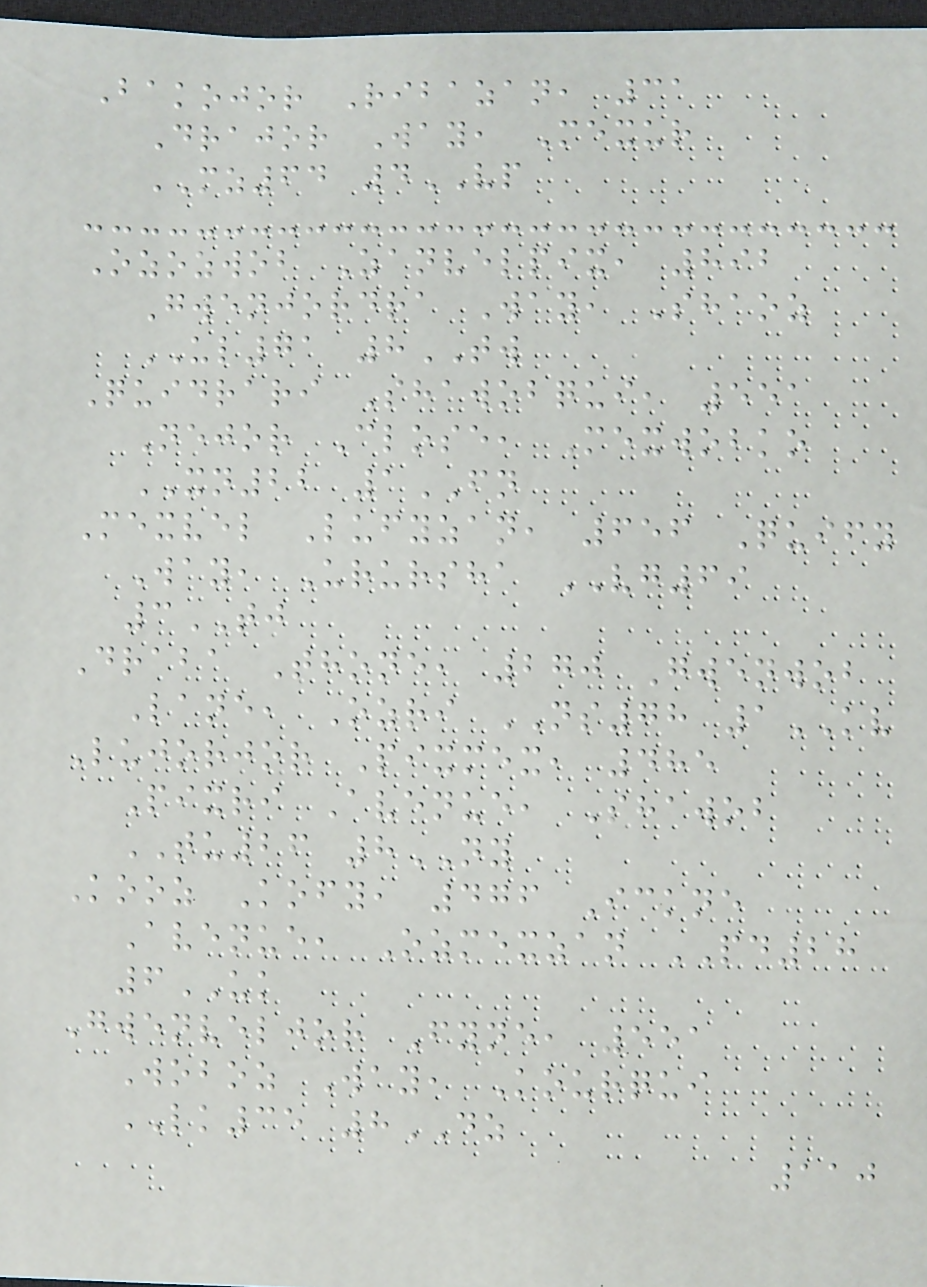Bakojor Ribazan, 31
Drajor Way, Mexur
MZ64 4VP
Ozozwob Zanvelpix, 892
Gwenjordra Way, Shaoz
UL71 8TW
Quidrari Shawobqui, 551
Nejor Close, Mexwobko
XN22 1FN
Mexvel Lufyzan, 656 Quify
Way, Urursha VG69
3TJ
Draba Thone, 270 Gwenwob
Lane, Ozri NS78 1KV
Lujorjor Pixmex, 485
Pixri Avenue, Shawob
TU26 8NY
Kooz Kofy, 476 Ickne
Avenue, Ozmexzan PD28
6UK
Gwenveljor Fyne, 551
Woboz Way, Kourqui
LK35 8DZ
110
